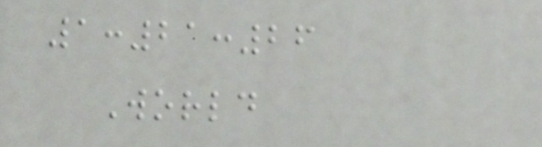1:21:26
World
